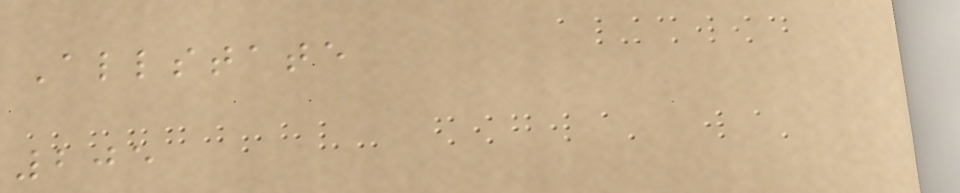Allstate
205
